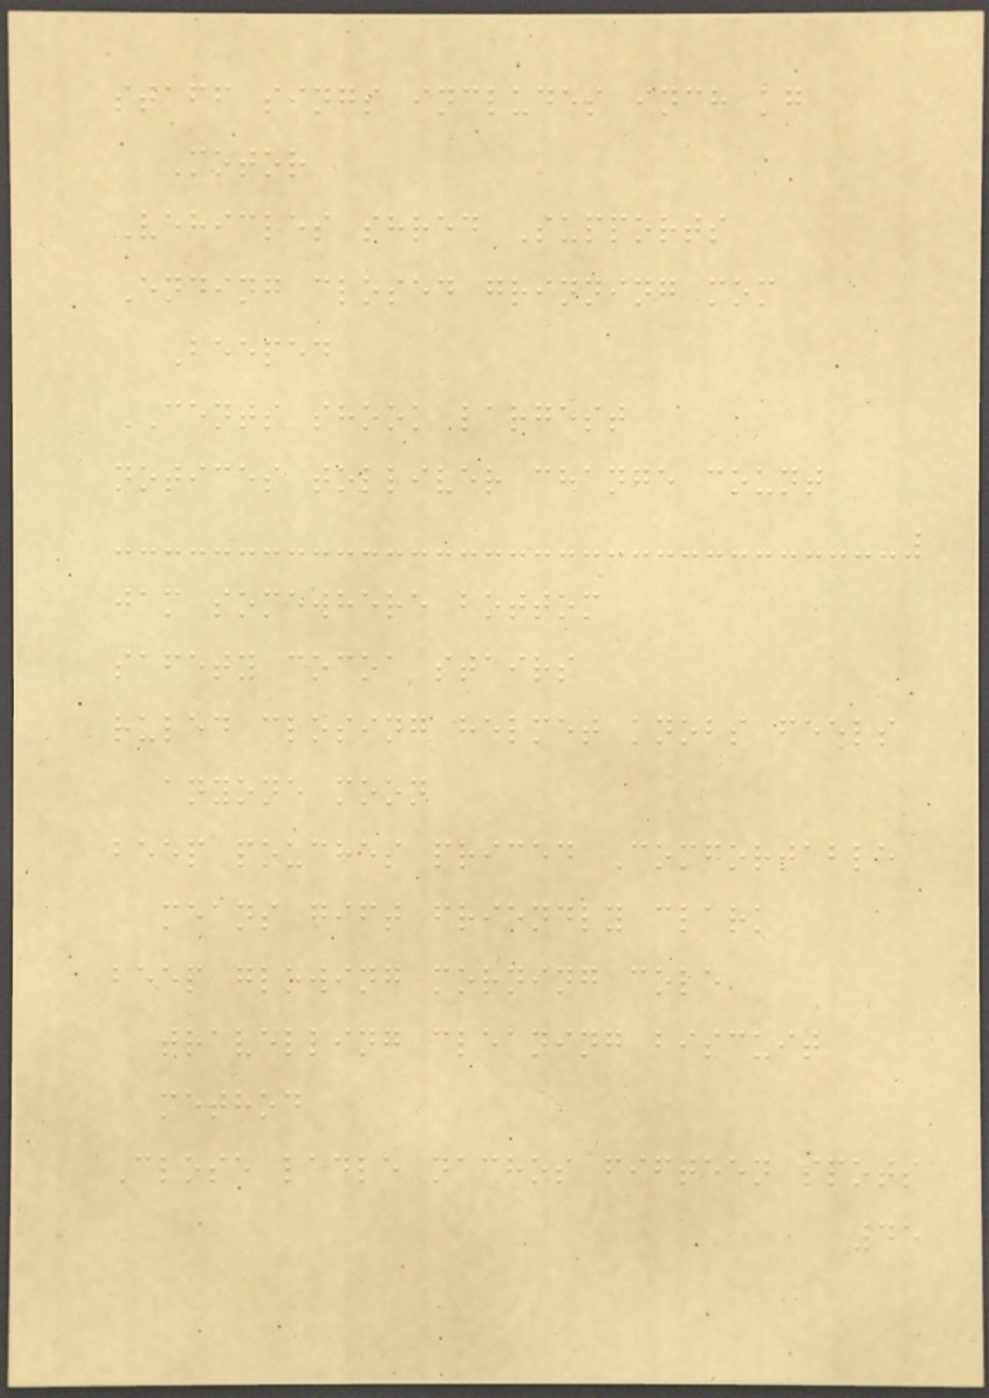staff sings includes inch kg
Motor
Vehicles shred Supports
Ending closed grinning mom
Beeped
CENTS shook largest
notices tolliver change count
jam somewhere bottom
safety cocoa stairs
ruled closing helmet knobs feels
anyone moon
beep pouches priced Comfortable
means gift friendly clark
beep glowing morning cole
travelling cleaning biscuit
method
Close ladle nachos fifteen spots
45
